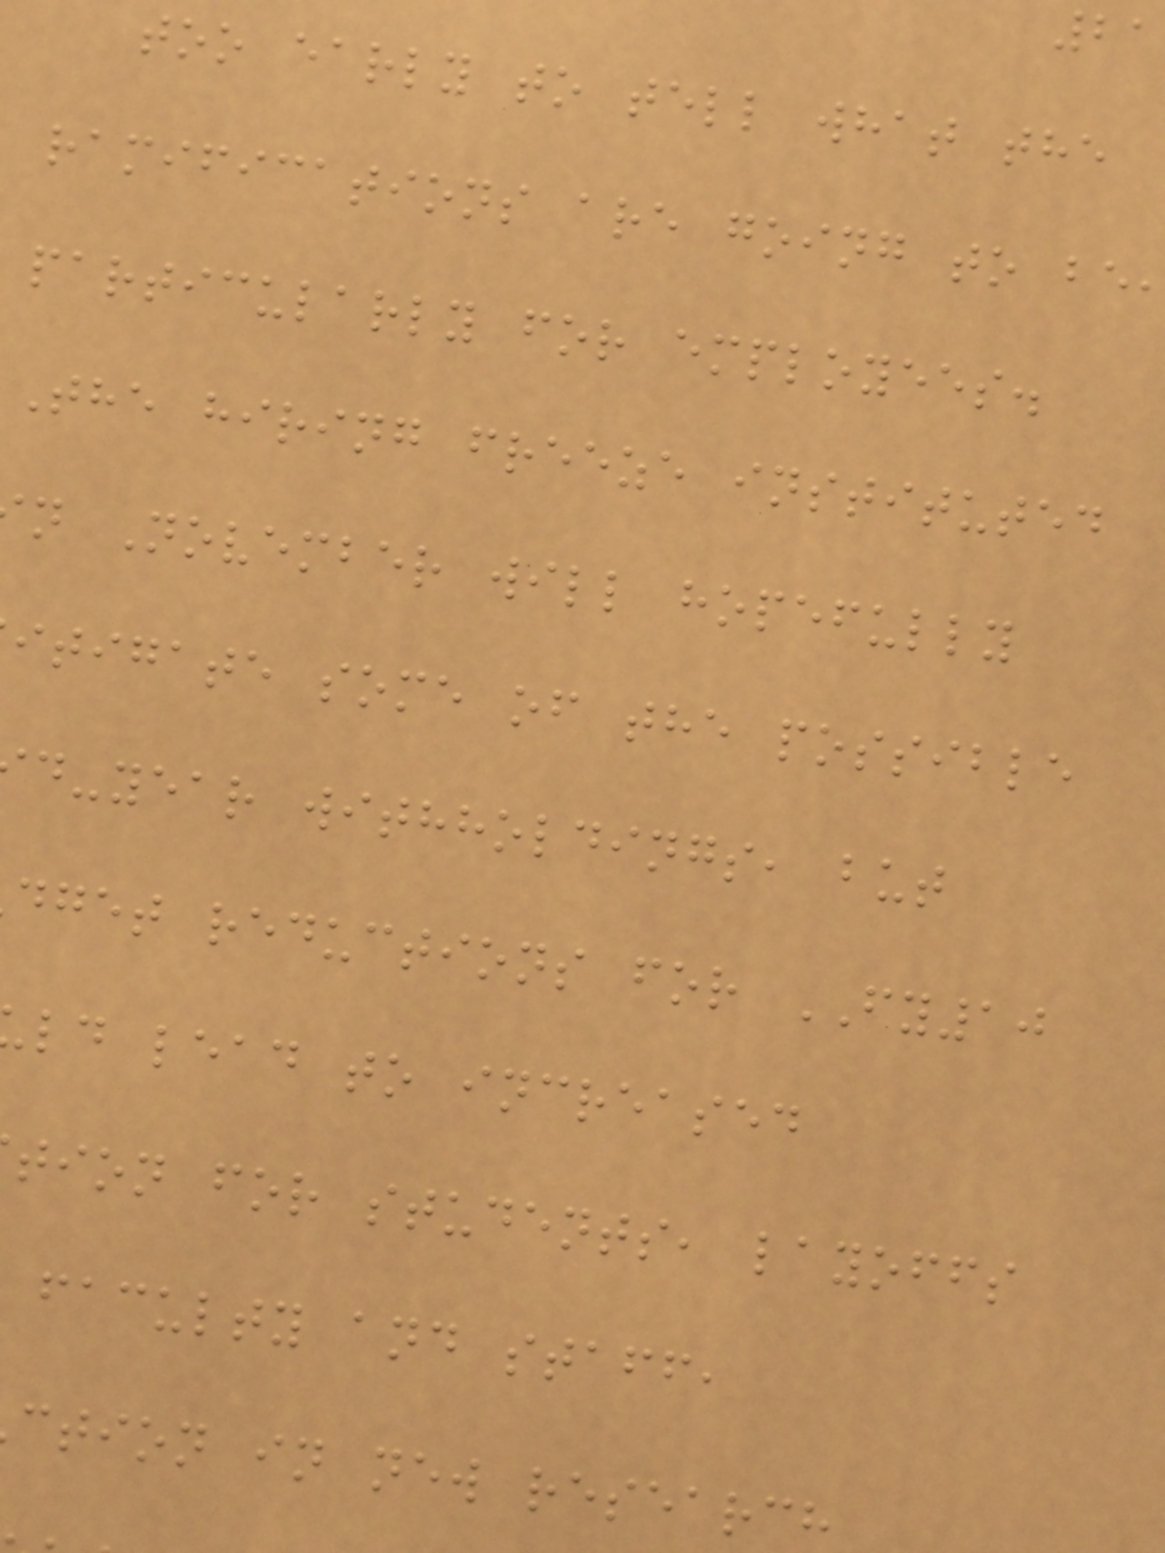too early to tell what the
ramifications are going to be
particularly for employees.
The hiring freeze instituted
n November will hopefully
itigate some of the possible
d-year withholdings, but
dget reductions for FY10
ld lead to increased
tion for students, layoffs
faculty and staff,
ction in new research
